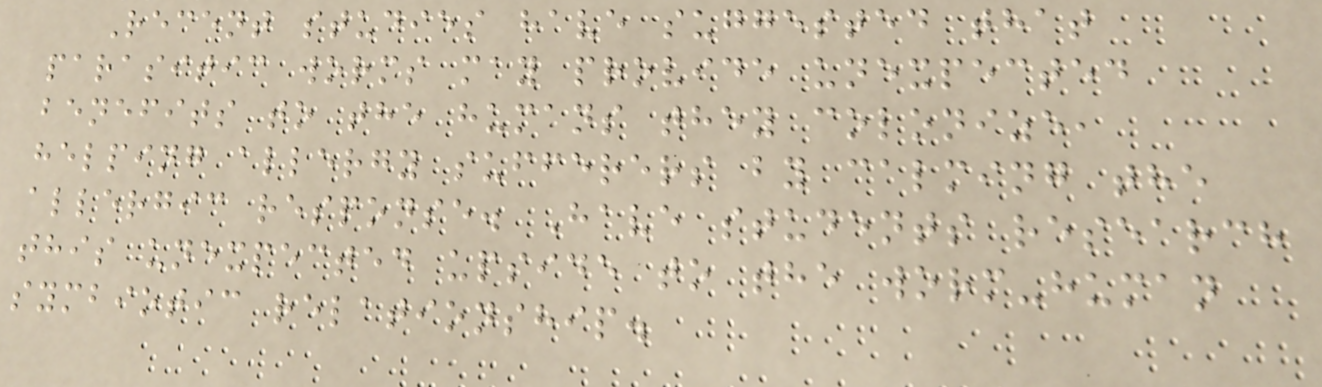Recent studies have suggested that
parasitic worms may provide unexpected
benefits to the humans they colonize,
helping allergy sufferers by calming the
allergic response. Have students research
this unexpected upside to the worm-human
symbiotic relationship.
